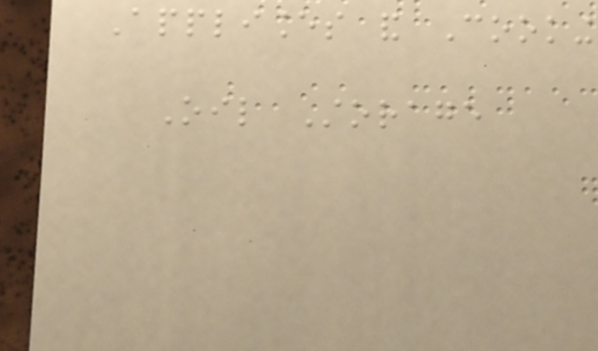Appliances and Cooking
Oil Storage
